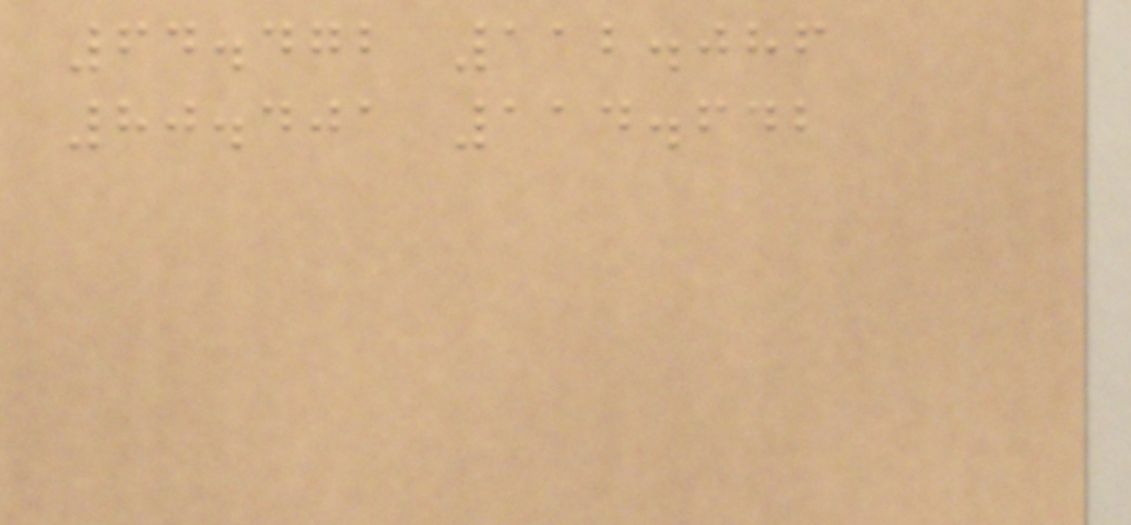64.472 112.086
80.401 114.642
